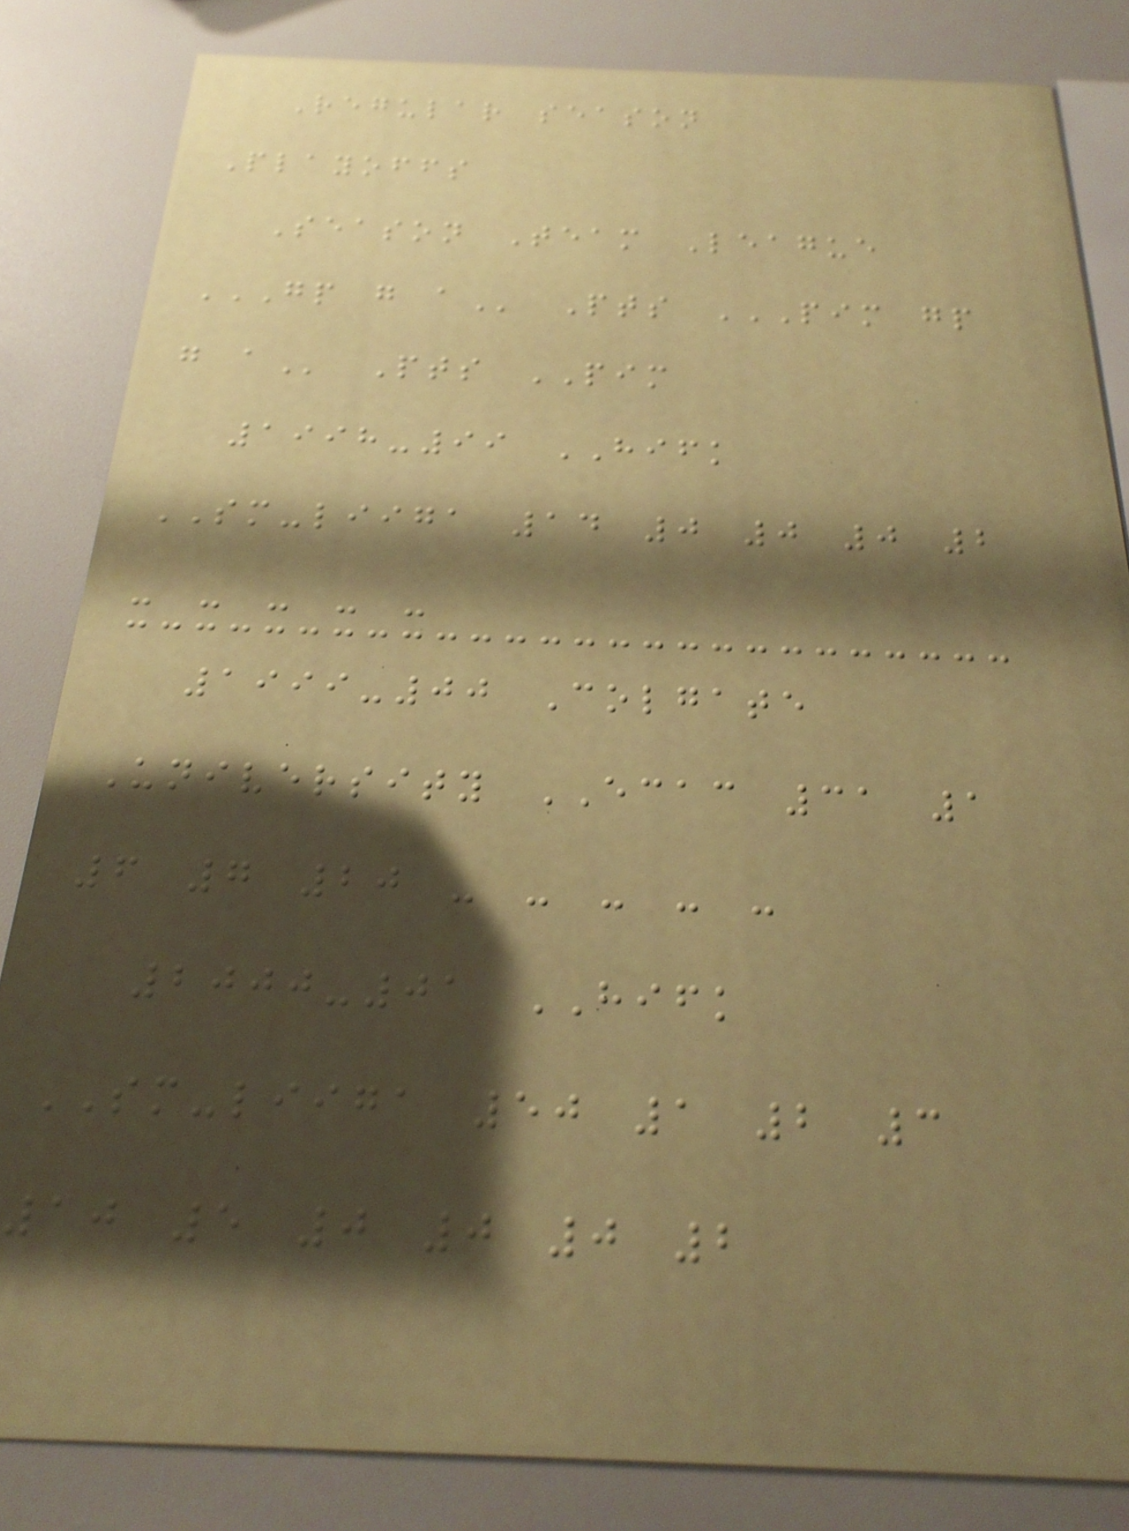Regular season
Playoffs
Season Team League
GP G A Pts PIM GP
G A Pts PIM
1998-99 HIFK
SM-liiga 14 0 0 0 2
- - - - -
1999-00 Colgate
University ECAC 31 1
6 7 20 - - - - -
2000-01 HIFK
SM-liiga 50 1 2 3
10 5 0 0 0 2
